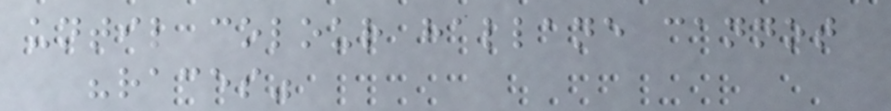until colour hallane cannot
"races"
